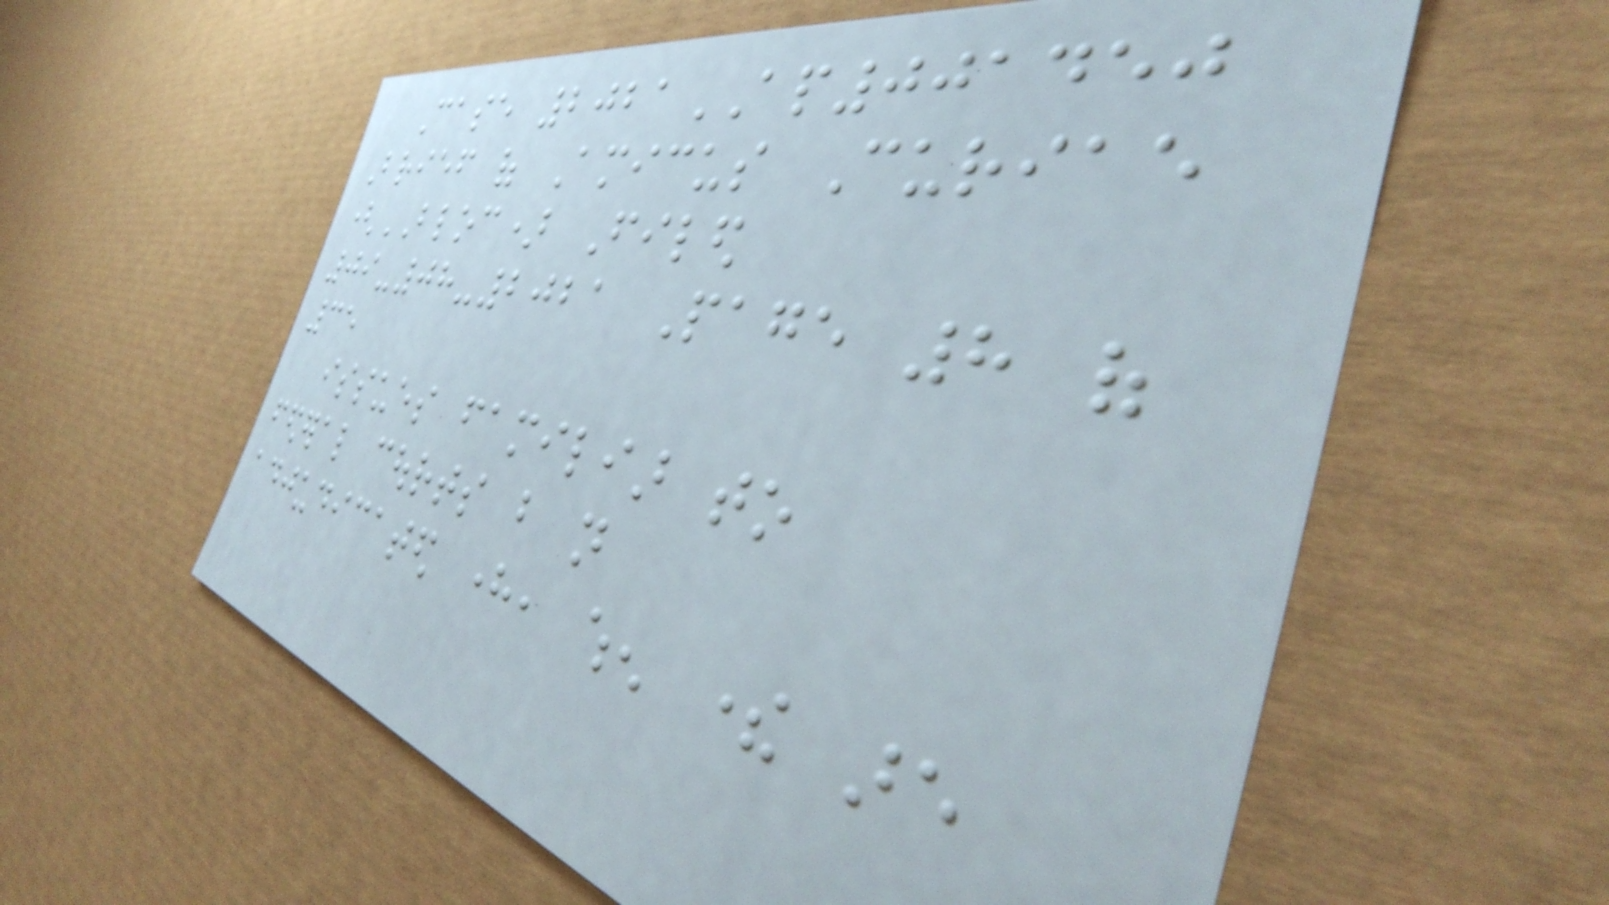Case 2021AP001450
Brief of Amicus Curiae
(BLOC) Filed
09-08-2021 Page 8 of
35
issues familiar to
federal courts but not
adjudicated here, when there are
